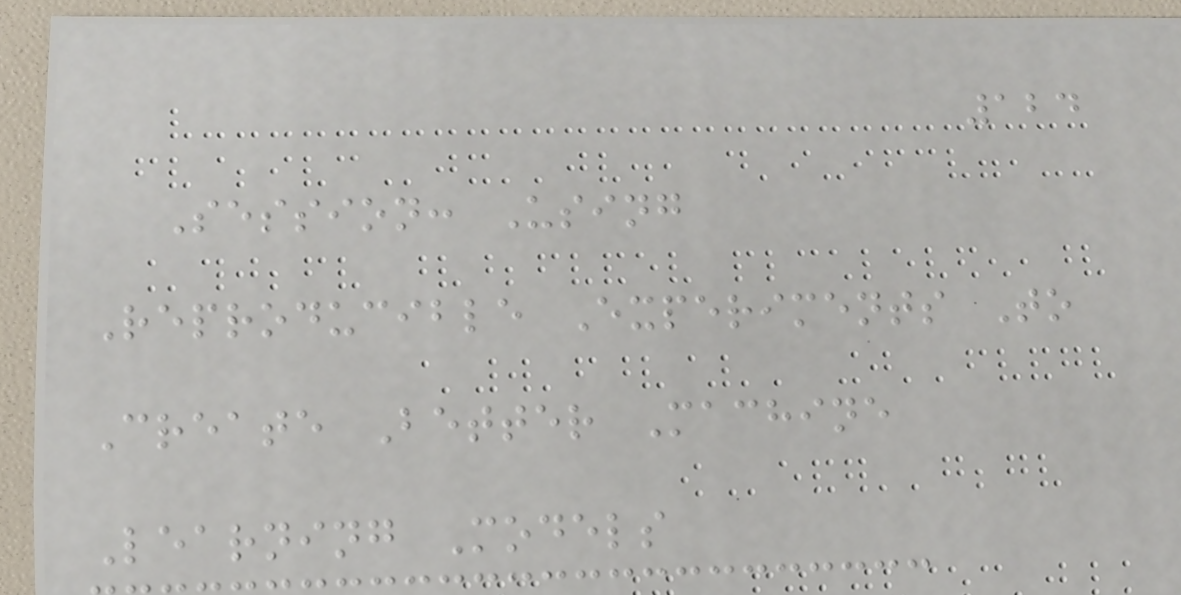124
Session: Using
Reproducible Experiments To
Create Better Machine
Learning Models
